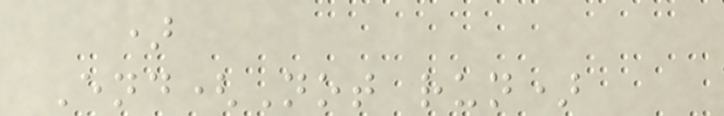)
End(Not run)
